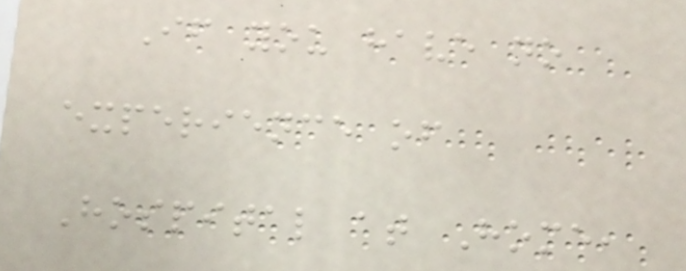If you have no
experience of
Hospital at Home,
